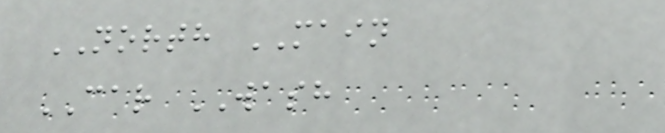NORTH MAIN
CAR WASH
